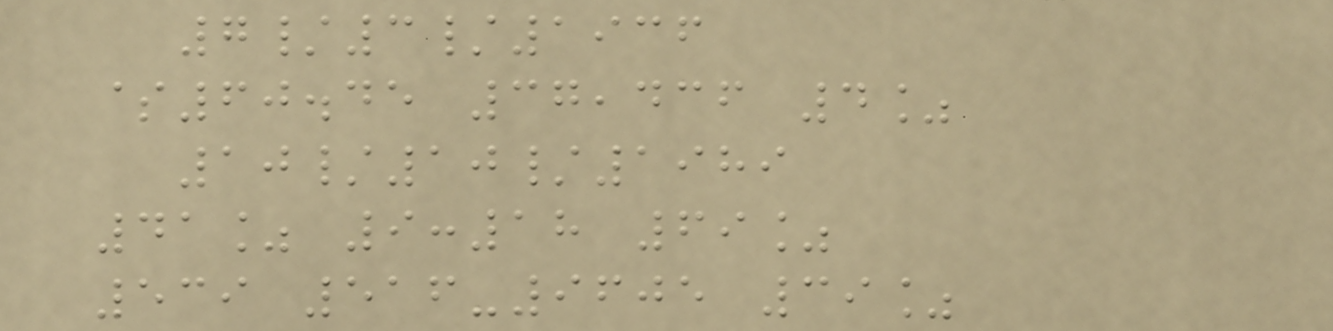7/3/1936
$60.45 37,436 4%
10/10/1989
41% 9:18 69%
539 516-9605 39%
